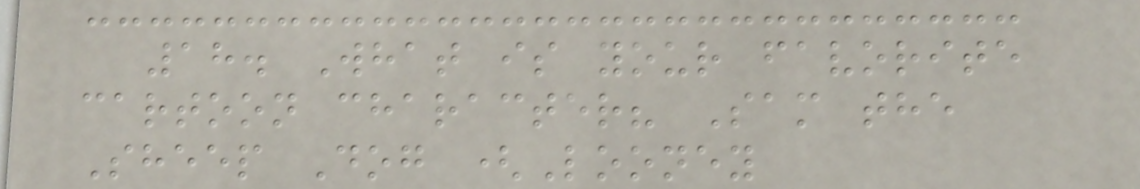18. What is your favorite
cartoon character? Sam the
Sheep Dog (Looney
